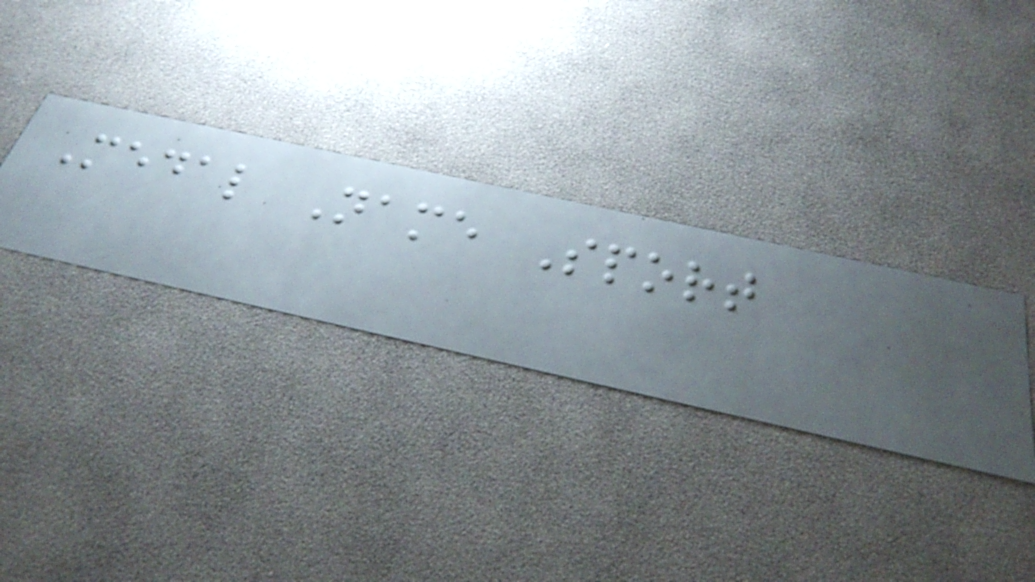Medal Name Sport
